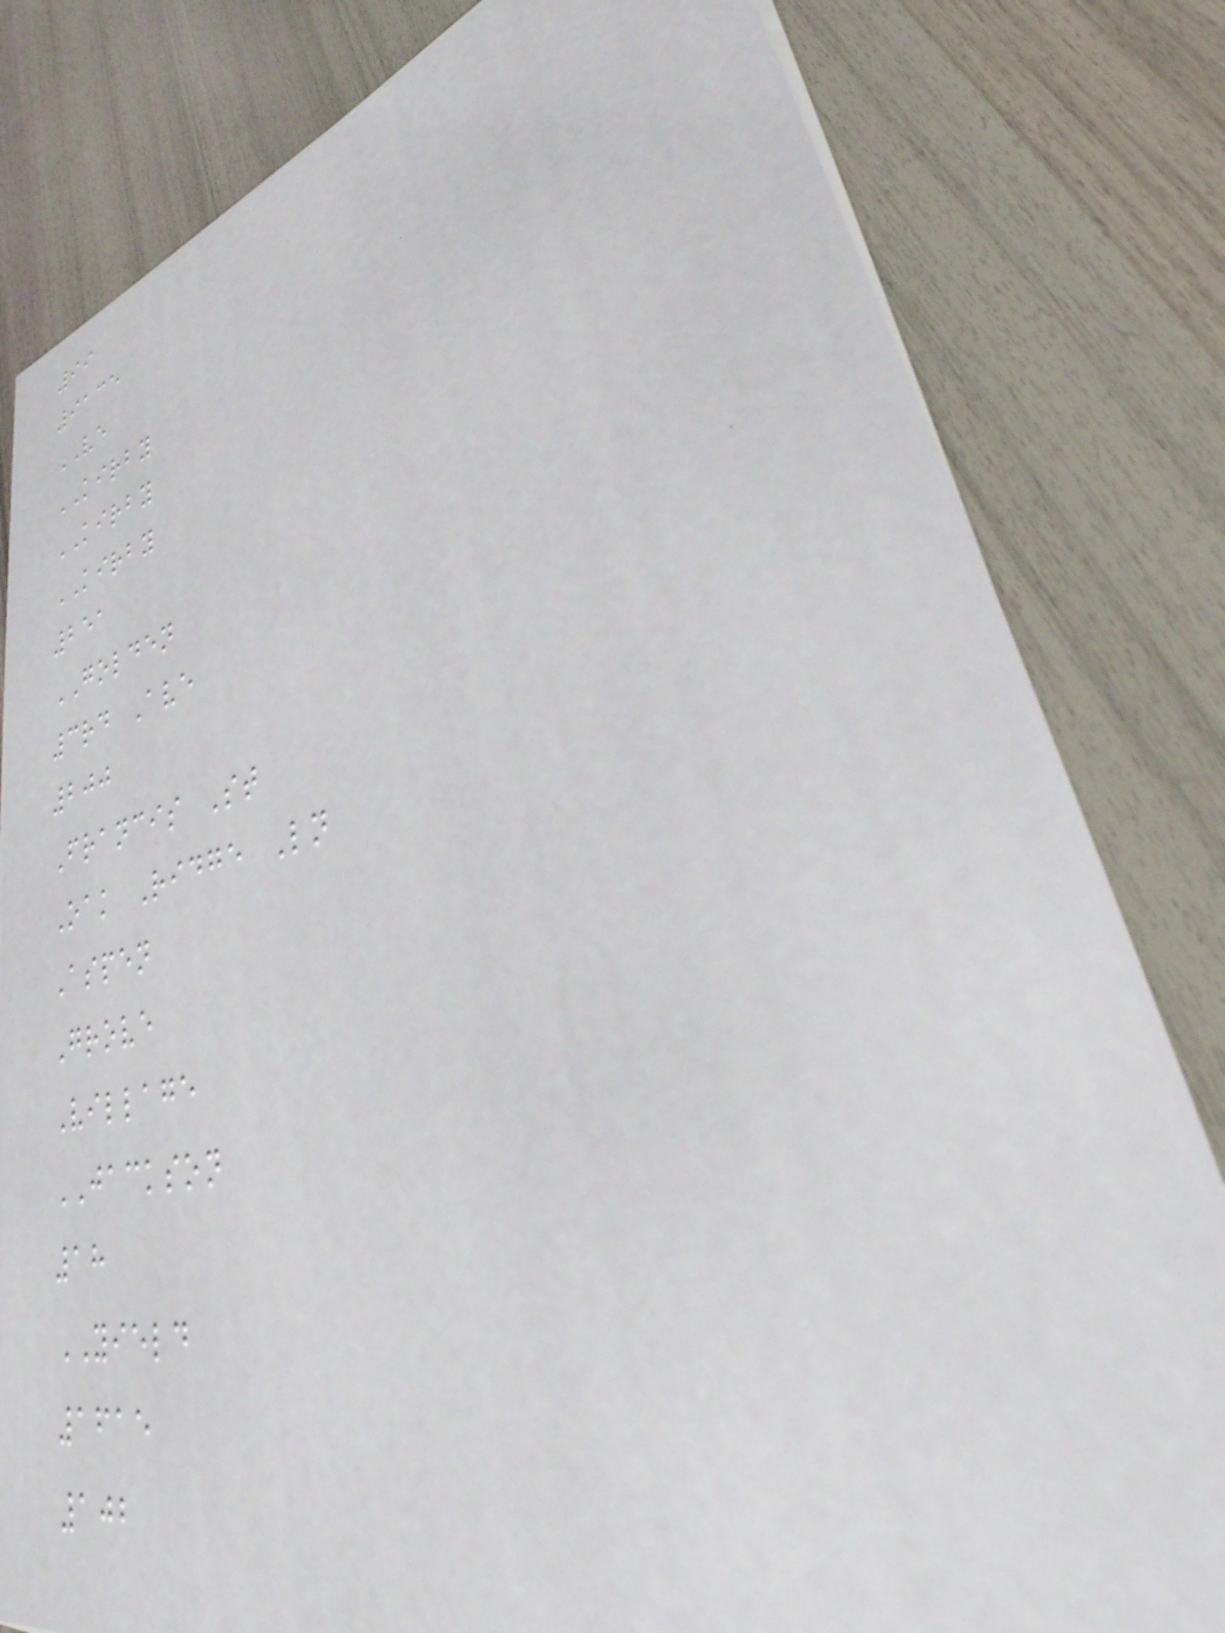99
9135
VE
KIRBY
KIRBY
KIRBY
251
GOLDEN
3rd Ave
200
Francis St
Oak Ridge Ln
Aspen
Grove
Village
JACKSON
18
YIELD
1615
102
